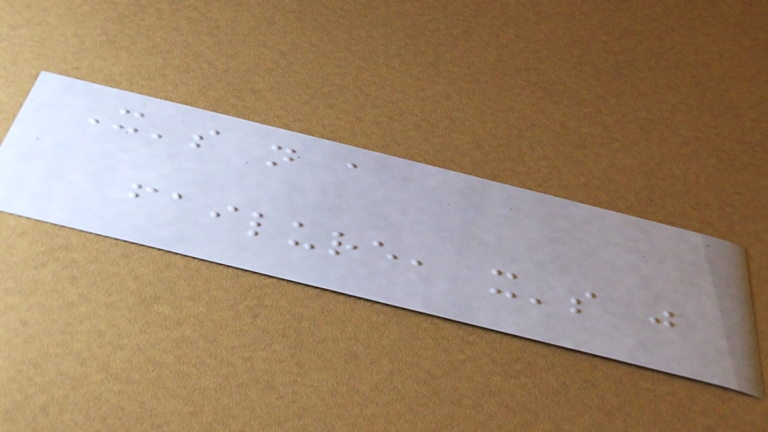It's not a
failure, it's just
